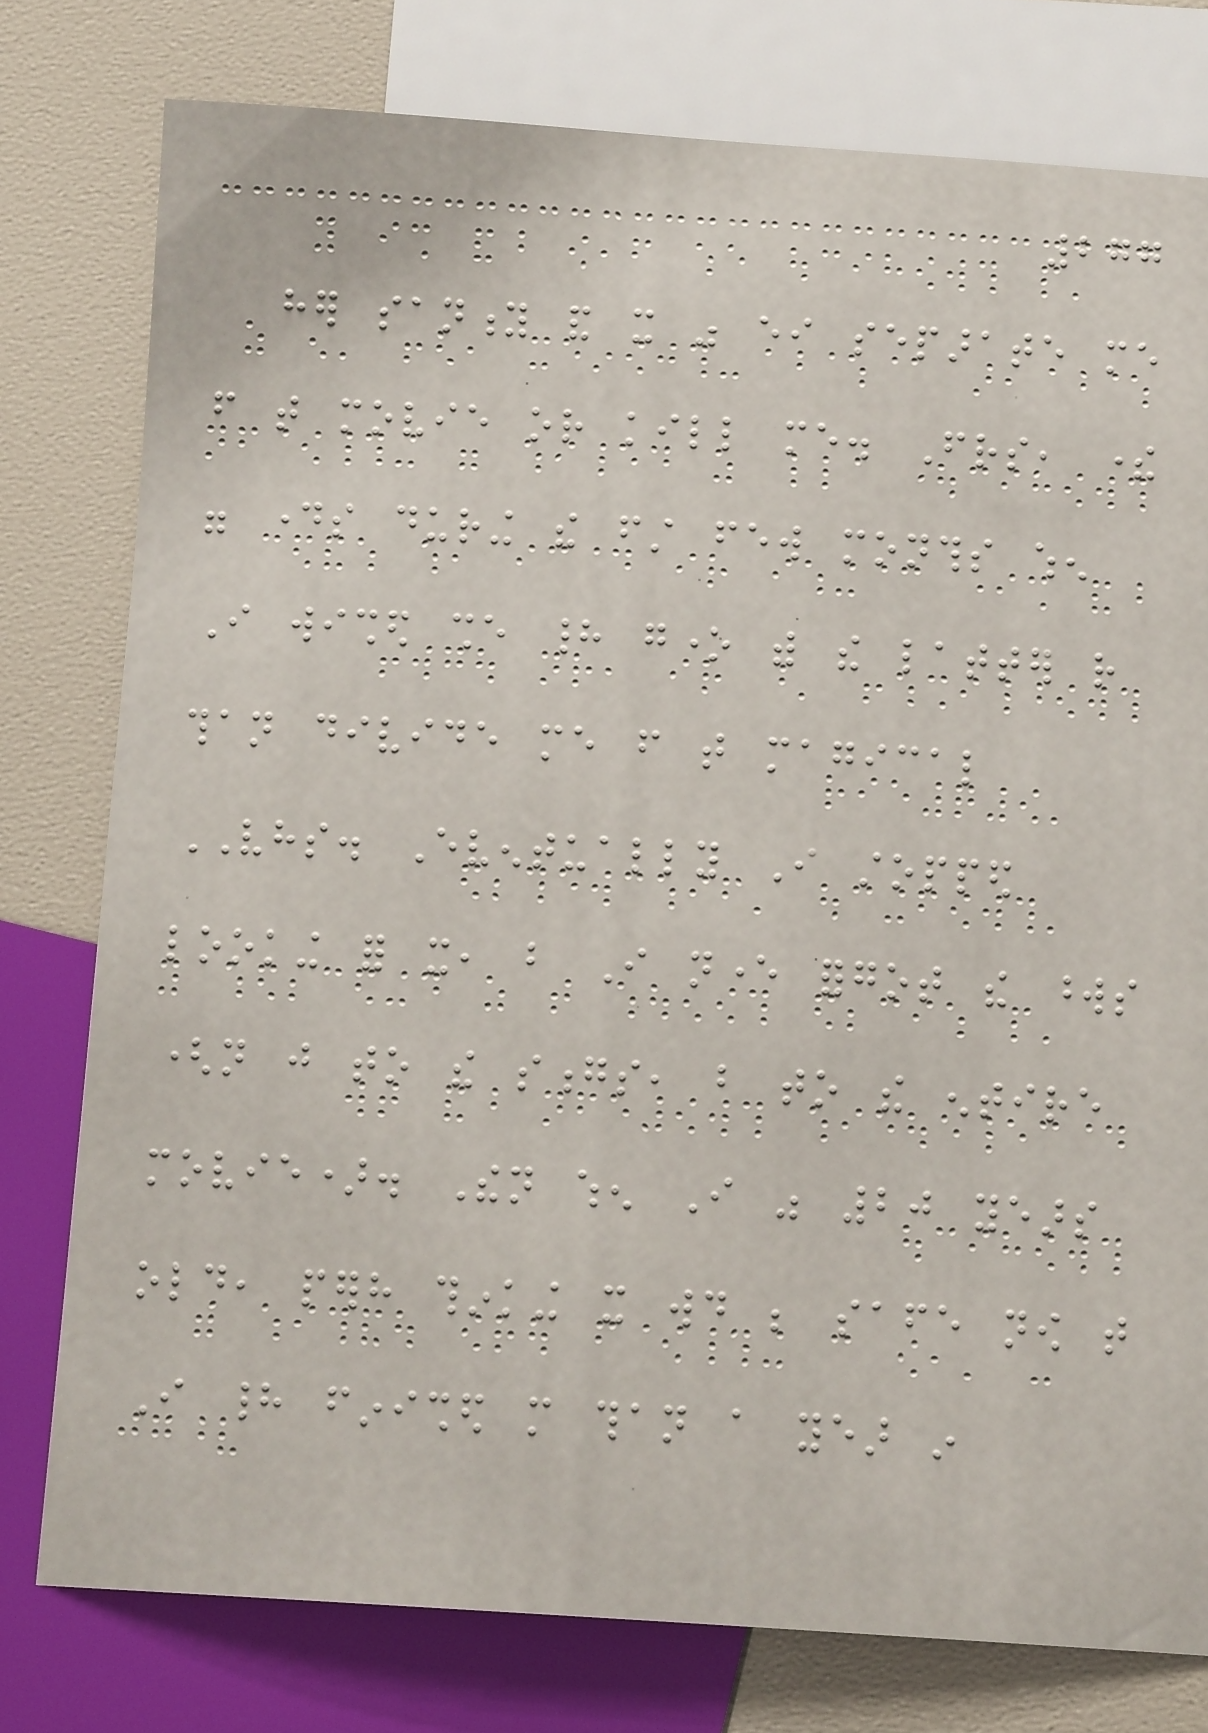277
her sanity and it was either separate me
from that movie or kill me. Friends, there
were days during the first few months when
I wished she had gone with the latter rather
than divide me from that magical
VHS. Eventually I stopped
looking for it, but I never forgot the words
(not just to the songs, but to the entire
movie). Then when I was 20 years
old, perhaps thinking it would be safe now that
I had finished more than a year in
